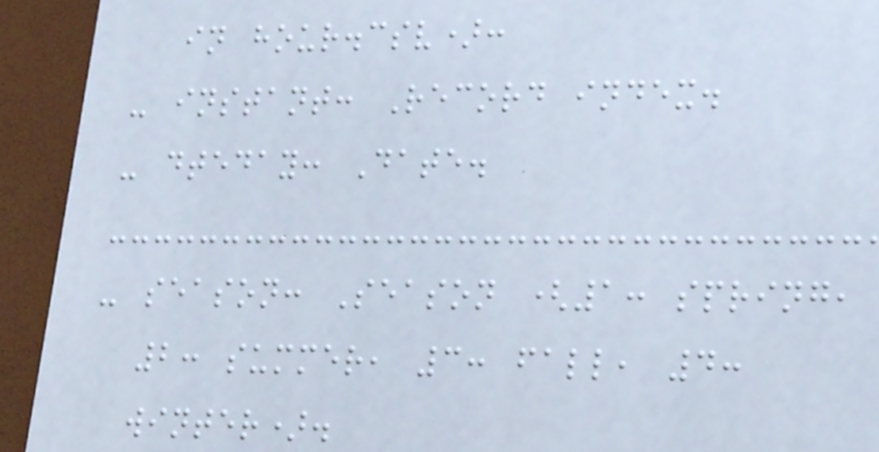in hour.csv):
- instant: Record index.
- dteday: Date.
- season: Season (1: spring,
2: summer, 3: fall, 4:
winter).
